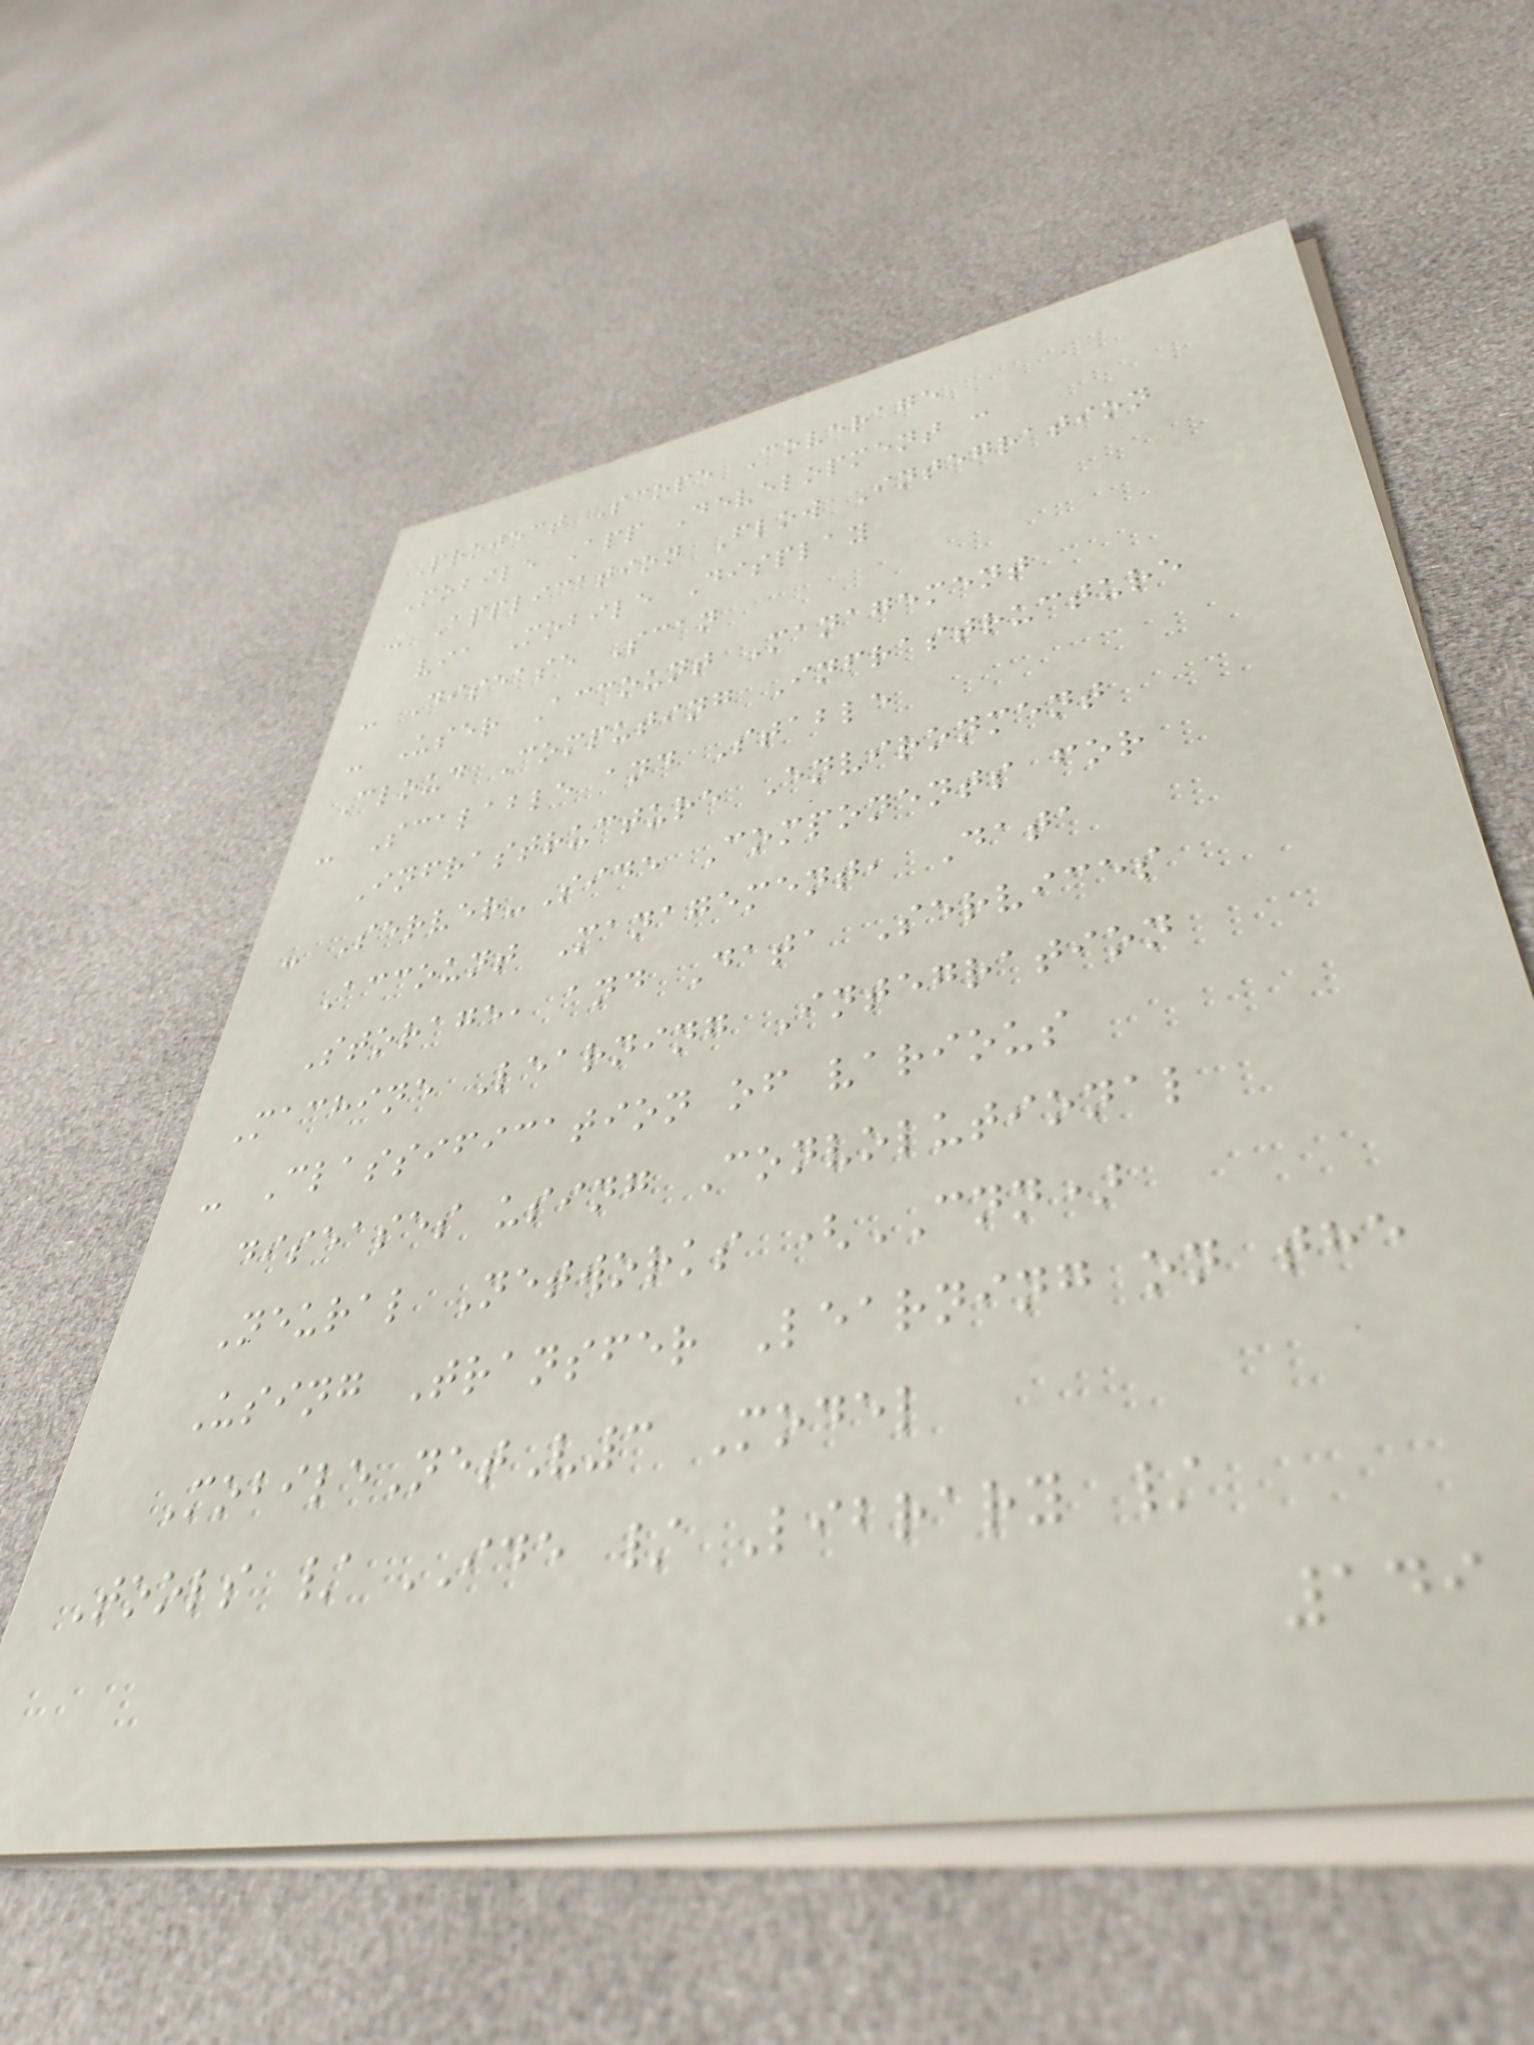Project Scope Coverage
Mobile App Development :
- Application Flow Integration
via Mobile Display
- Disease Scan
- User Account Management
Cloud Computing Infrastructure
- Scalable and Stable
Infrastructure Environment
- Server-Side Components for
Account Management, Data
Storage, and Data Services
Machine Learning Integration
- Classification of various
diseases using Convolutional
Neural Networks (CNN)
Using Transfer Learning on the
MobileNetV3 Model
Tools / IDE / Library /
149
